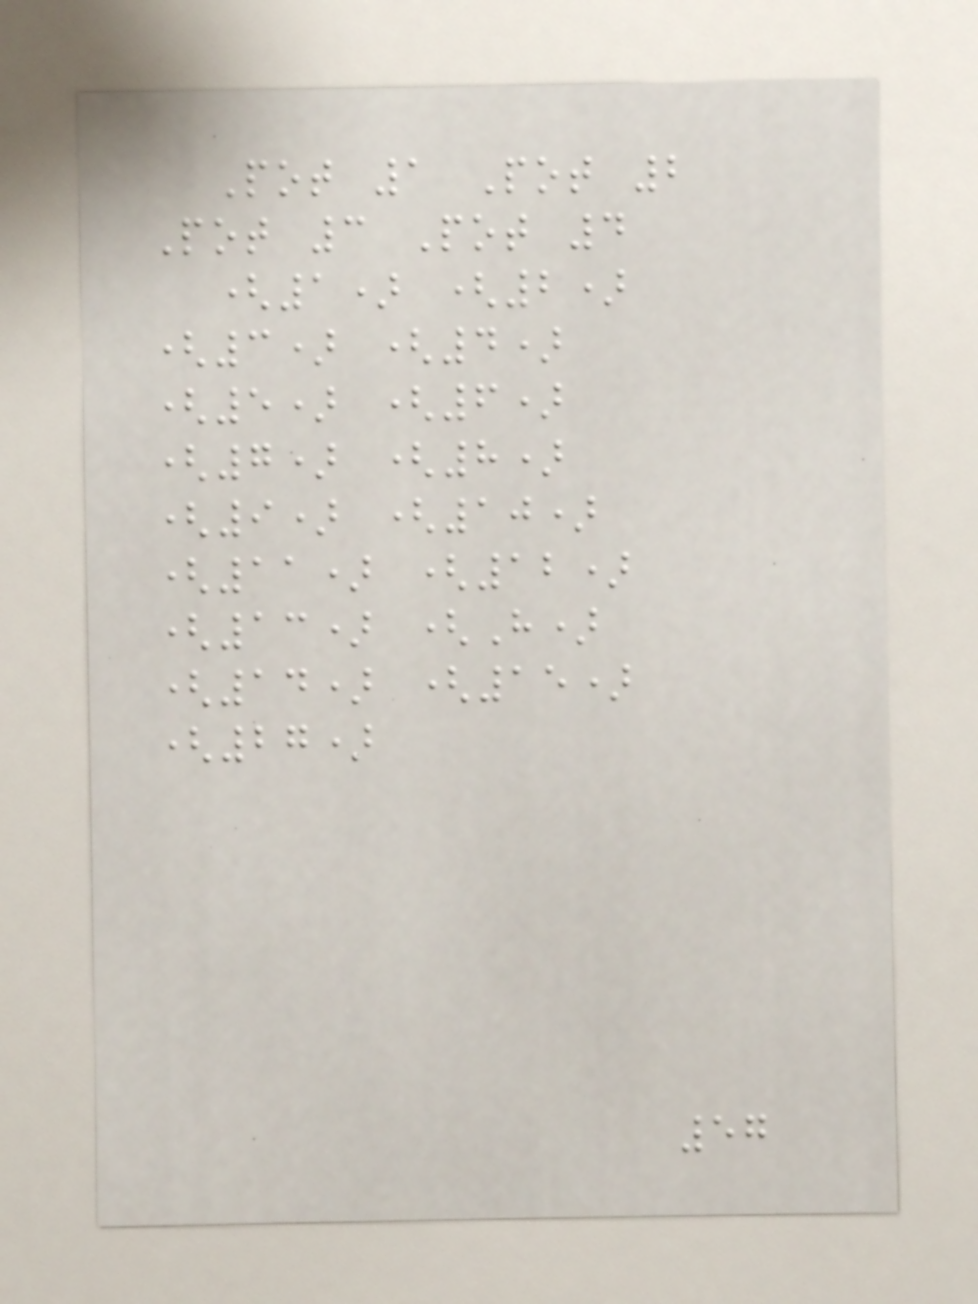Pot 1 Pot 2
Pot 3 Pot 4
(1) (2)
(3) (4)
(5) (6)
(7) (8)
(9) (10)
(11) (12)
(13) (H)
(14) (15)
(27)
57
